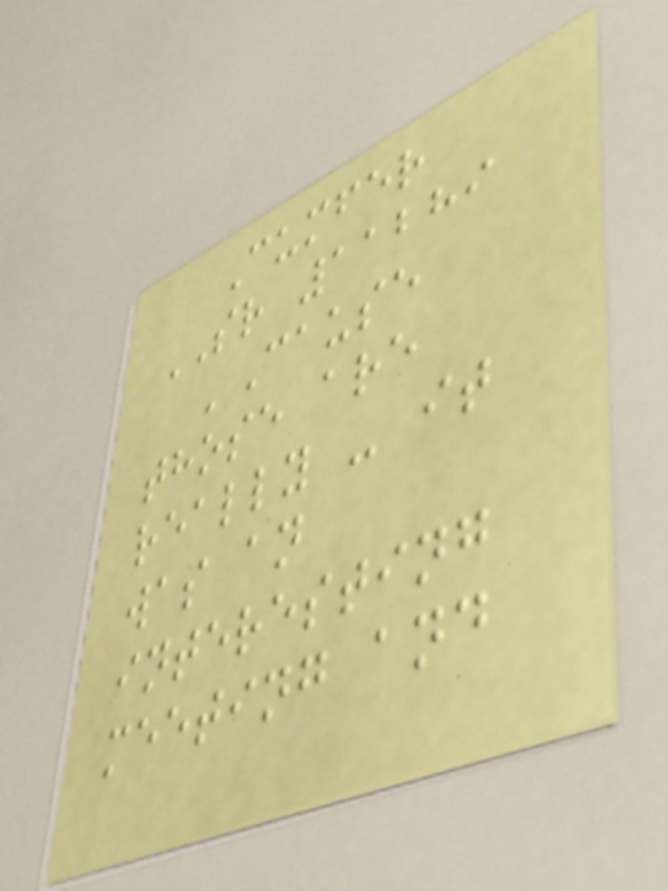Cumfer
SR 11289
'Cause
those are
really - it
was an
interesting
meeting and
